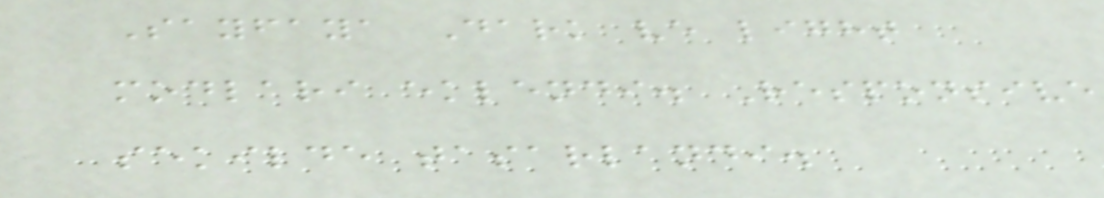Sayfaya Dark ve light
modlari eklendi. Responsive
sekilde tasarlandi.
